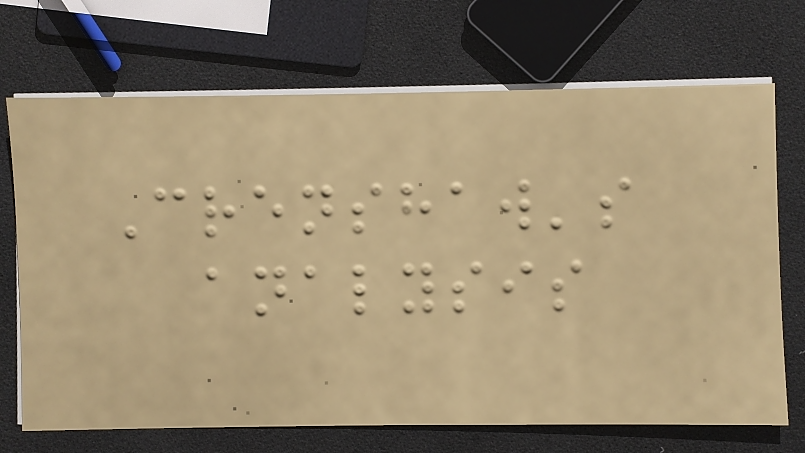Crenshaw's
analysis
